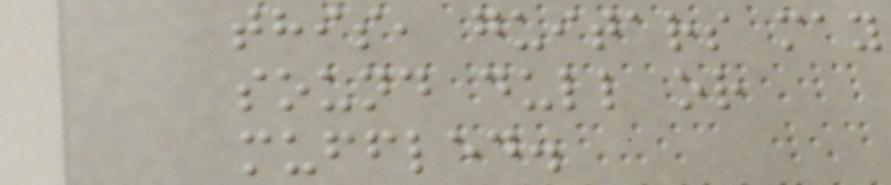this, guitars may
sound dull or
muffled.
